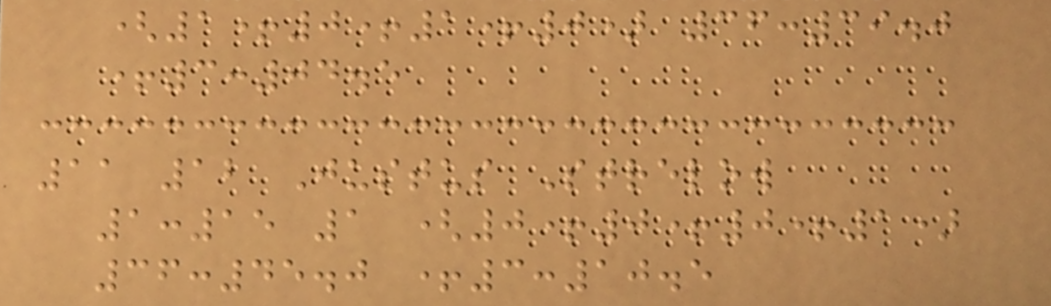(1+0+1+0) 36:39.0
+3:04.5
11 12 Justus Strelow
1:15 1 (0+0+0+1)
36:45.0 +3:10.5
